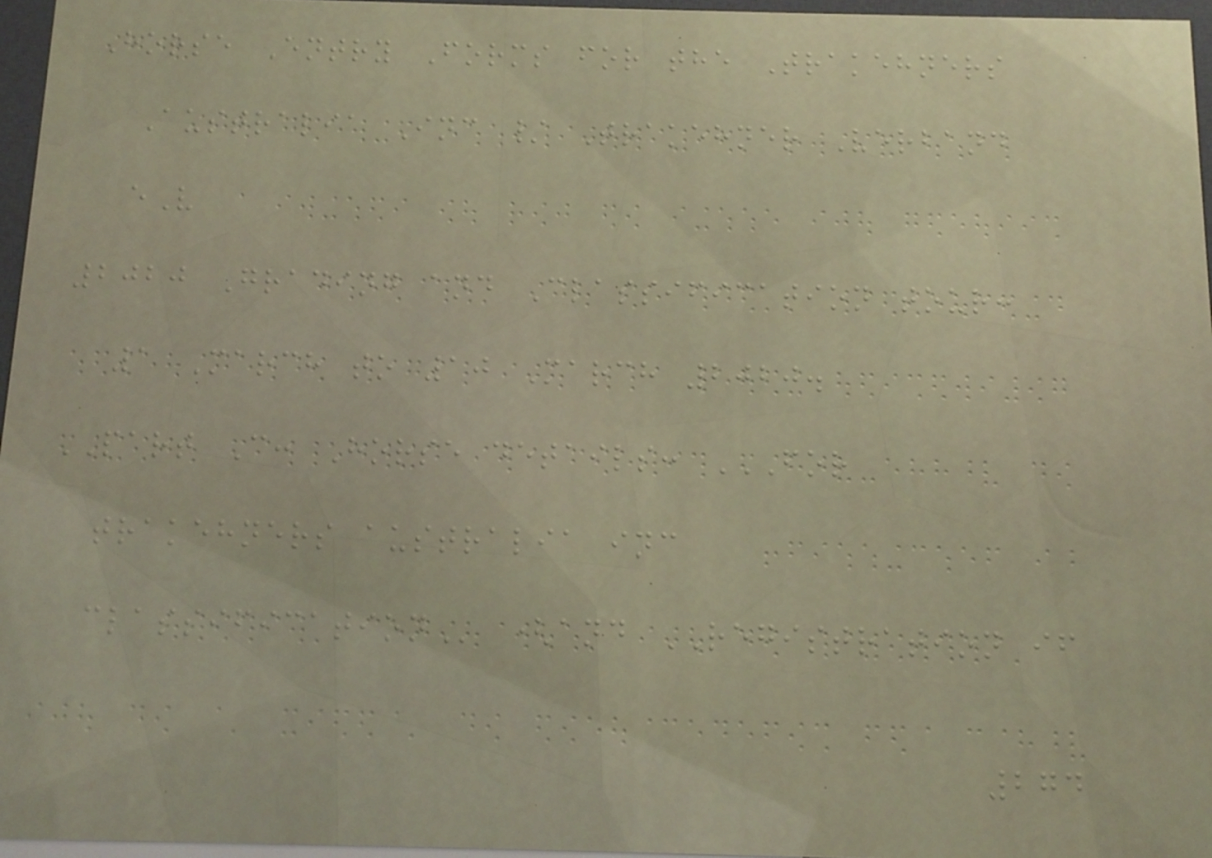Horse Entry Forms for the Trakehners
Australia Inc / Trakehner Verband
eV
2020 Grading and Classification tour:
1 March to 10 March 2020.
PART C: Horse details: FOR
TRAKEHNERS AUSTRALIA INC
CLASSIFICATION (and REGISTRATION if
274
